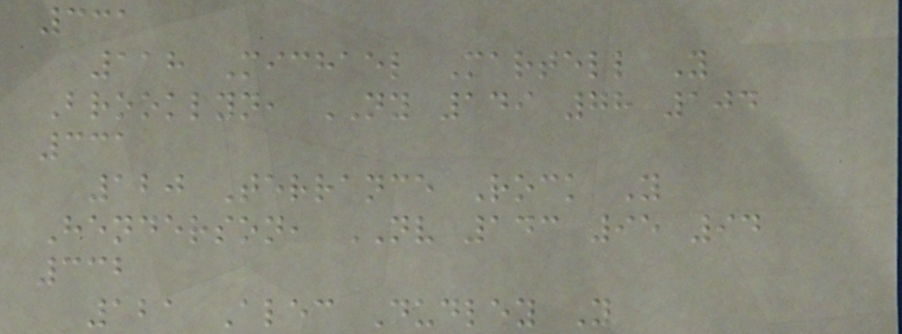331
118 Michael Martell Y
Brooklyn, NY 149 78 104
331
120 Terrance Rock Y
Henderson, NV 143 95 94
332
121 Alec Dudley Y
